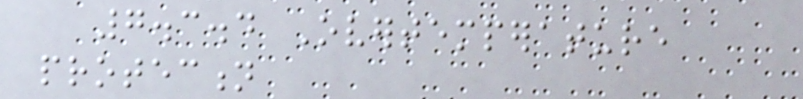7.3.4 Overtemperature
protection
